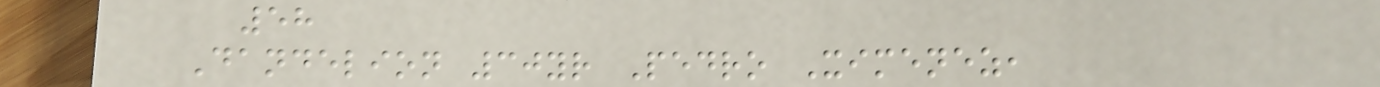58
Dandelion 30yr Pedro Ximenez,
